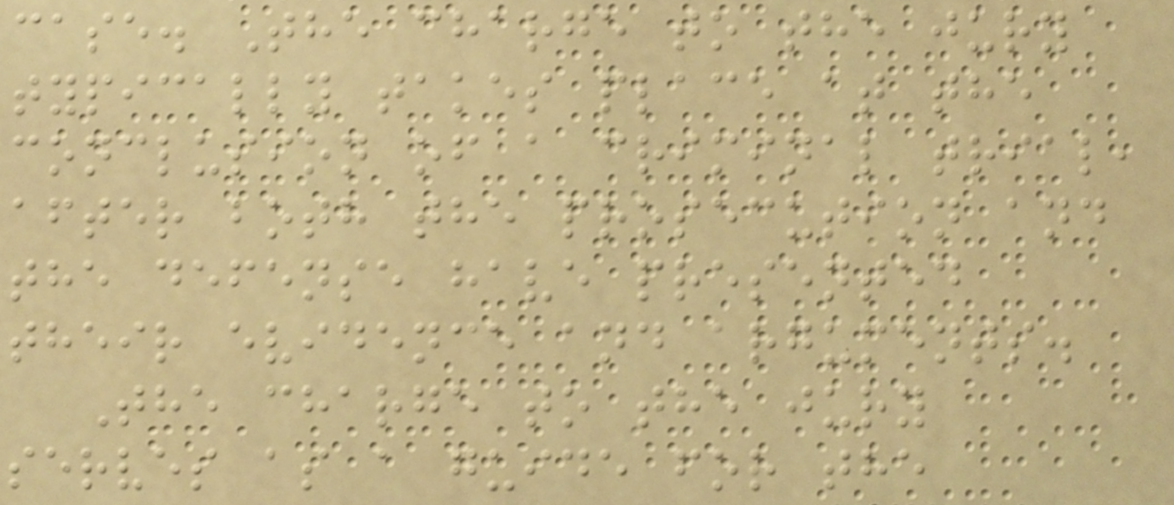case. The charge to the jury
typically takes place at the
conclusion of a criminal trial,
after both the prosecution and
the defense have presented
their evidence and arguments.
The charge to the jury
serves as a guide for the
